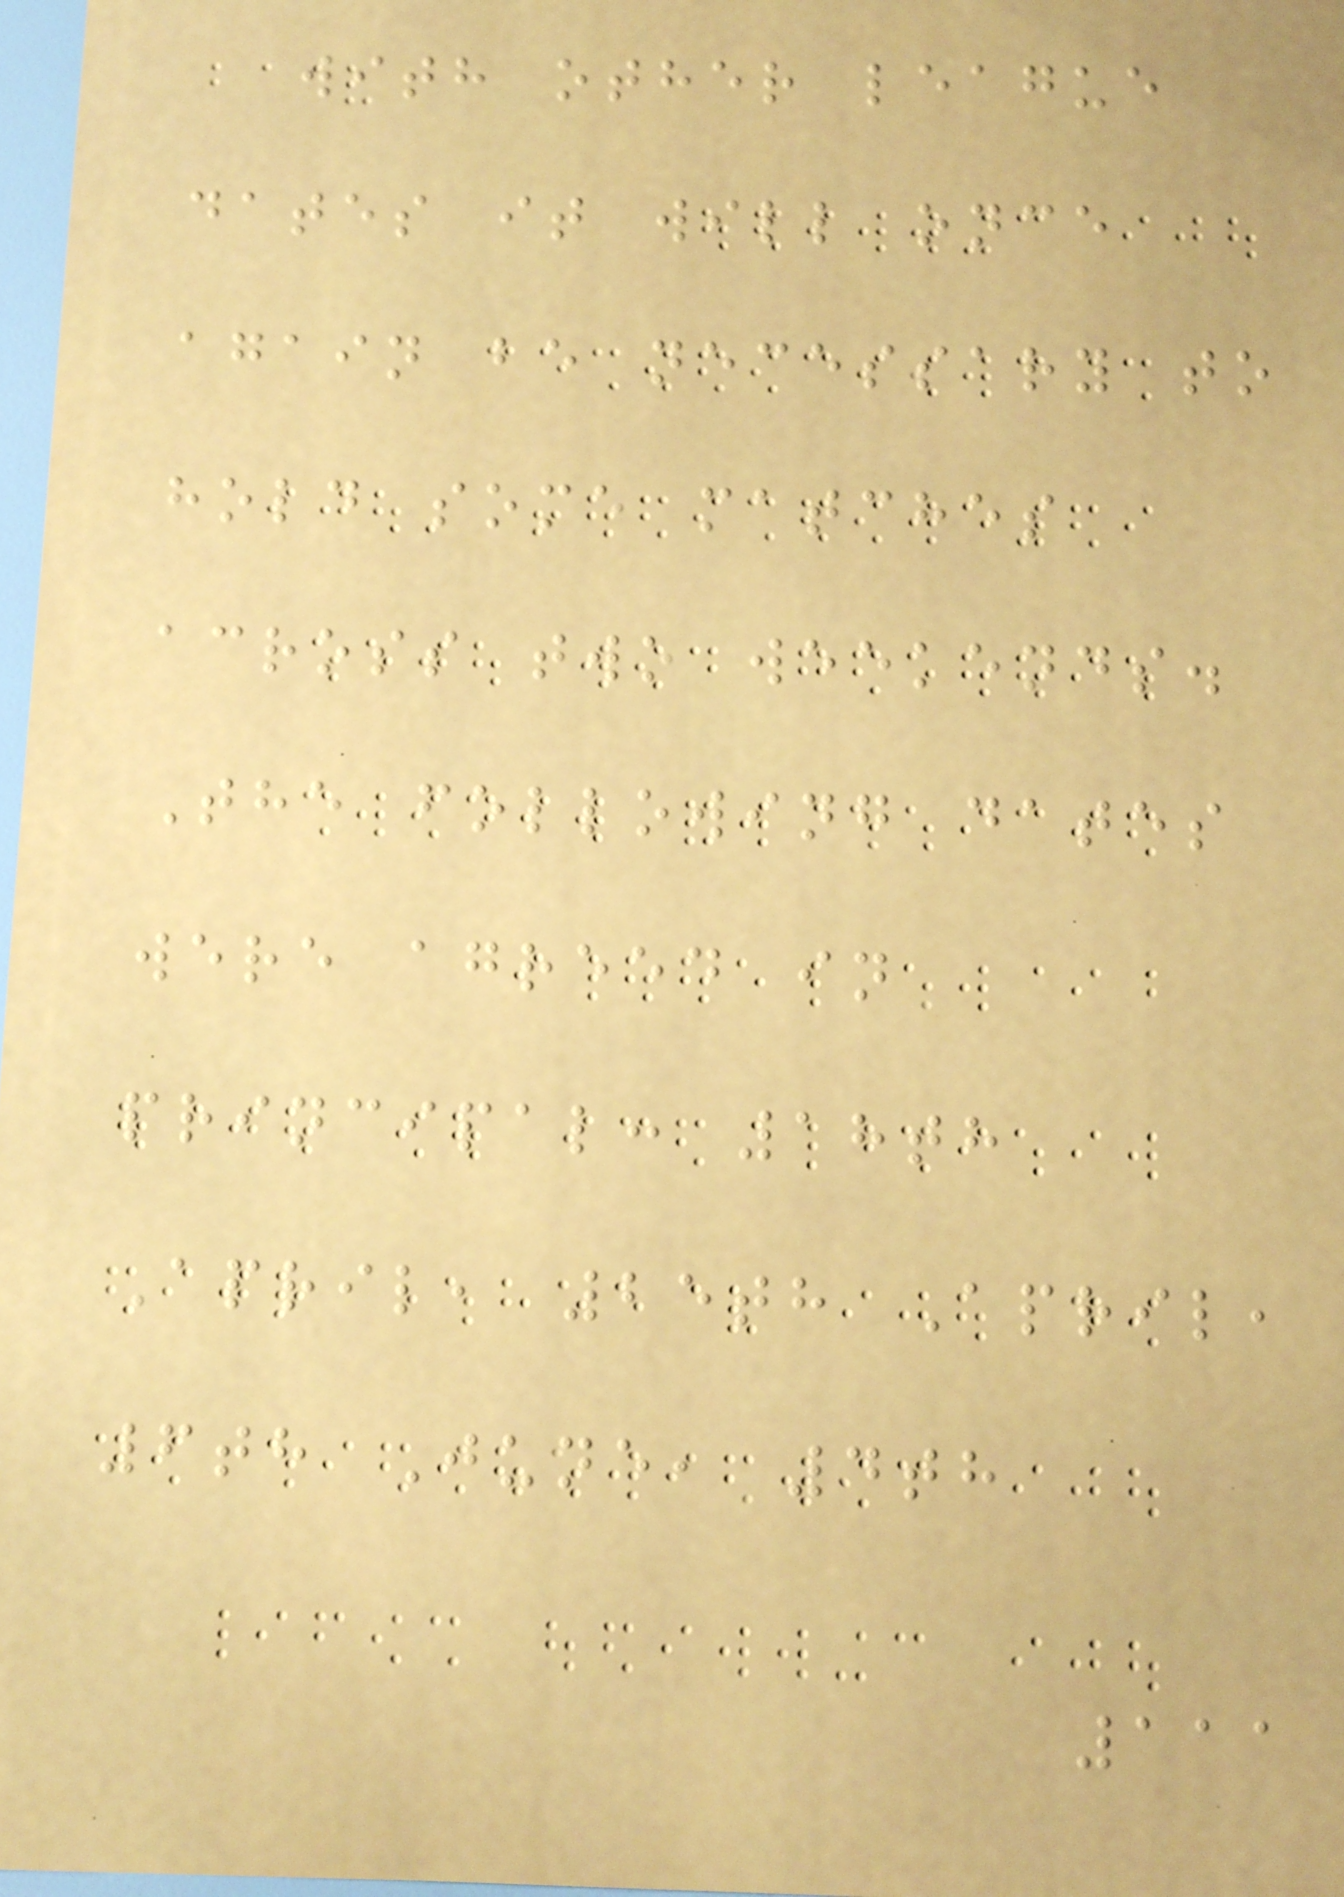with other league
dates it will once
again be necessary to
hold some matches
across two weekends.
The following dates
were agreed in
principal: 18th
April, 25th April,
6th June, 4th
111
